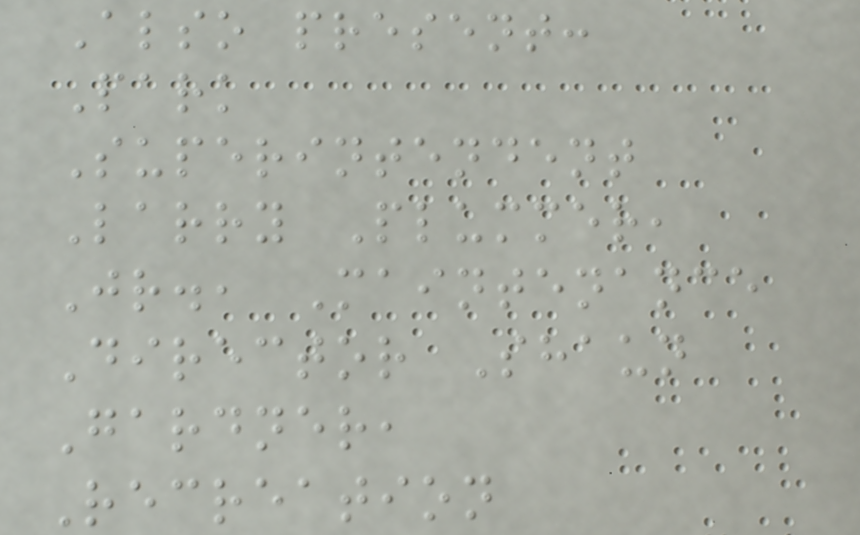Also present:
Park
Superintendent
Larry Plummer,
Jr., Maintenance
Director Shaun
Gardner,
Recreation
